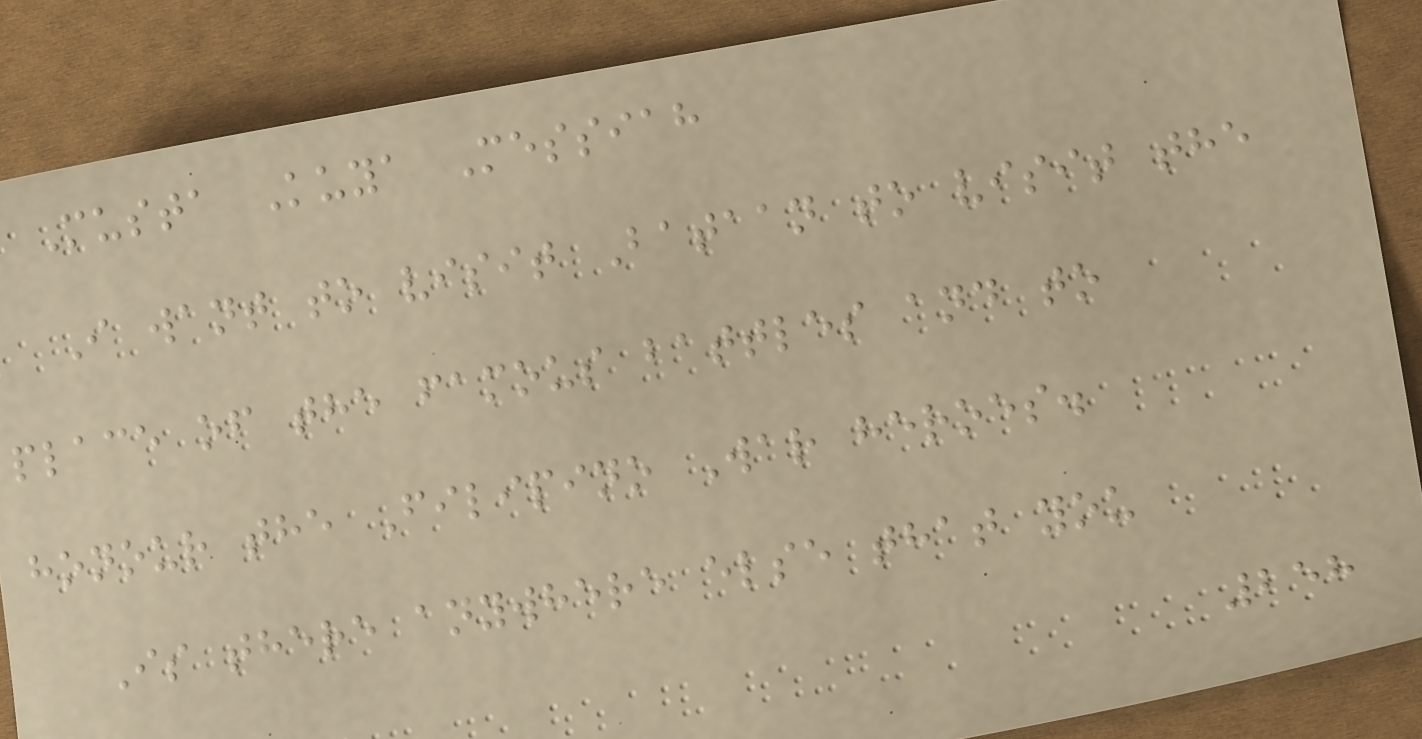Musta Kuya Messiah
I want to visit Bataan to visit the
place of the famous battles and to
honour the Filipino War heroes.
Is there anywhere else that you
258
